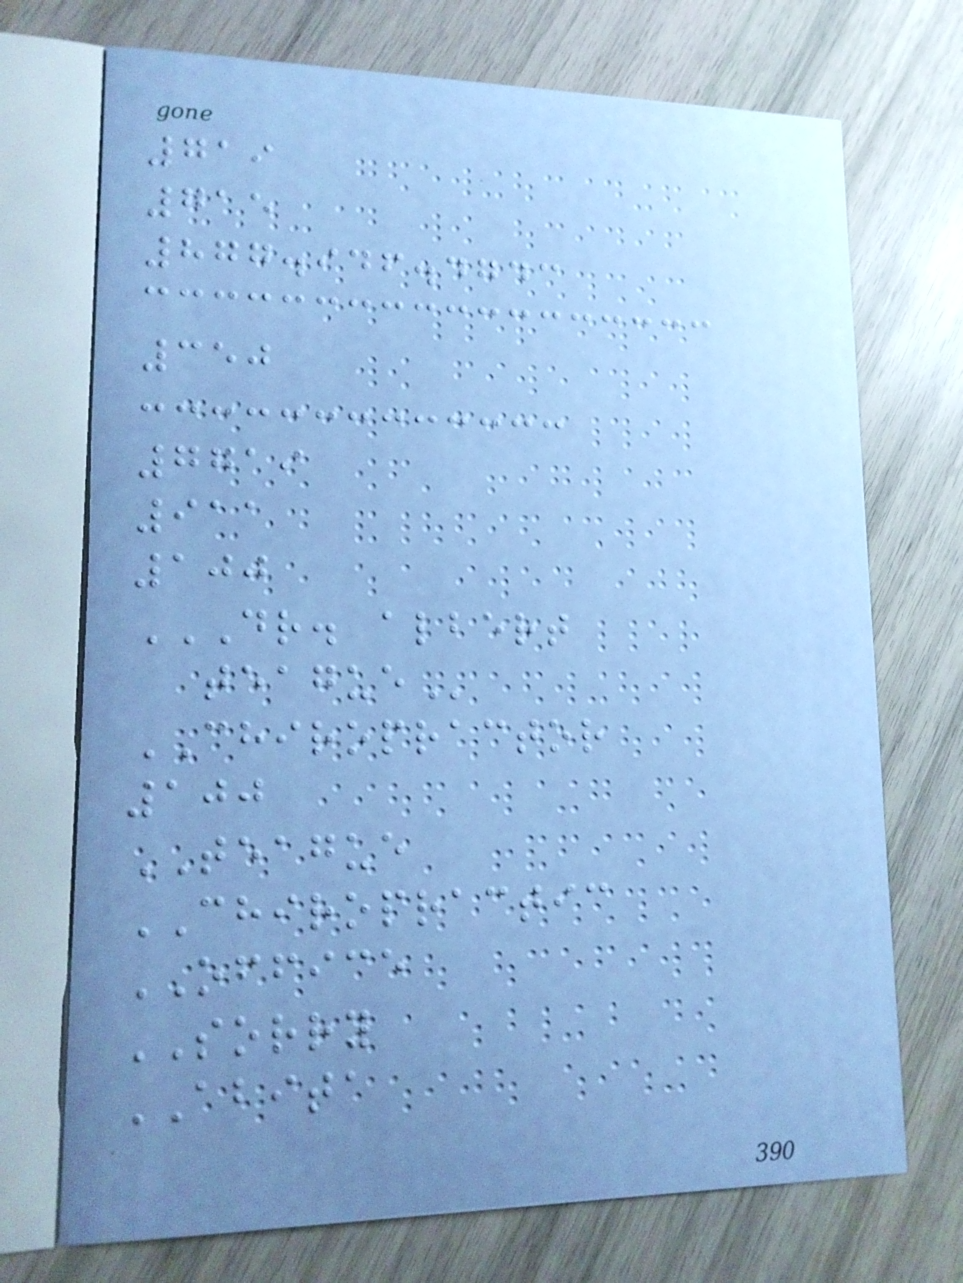719
715
877.946.4743
350
7719
911
100
DR. ALBERT
TEAGUE
CHIROPRACTOR
100
TEAGUE
CHIROPRACTIC
OFFICE
SORRY
ABITA
